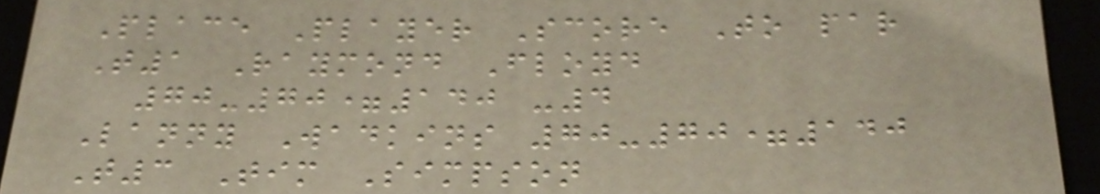Place Player Score To par
T1 Raymond Floyd
70-70=140 -4
Lanny Wadkins 70-70=140
T3 Tim Simpson
